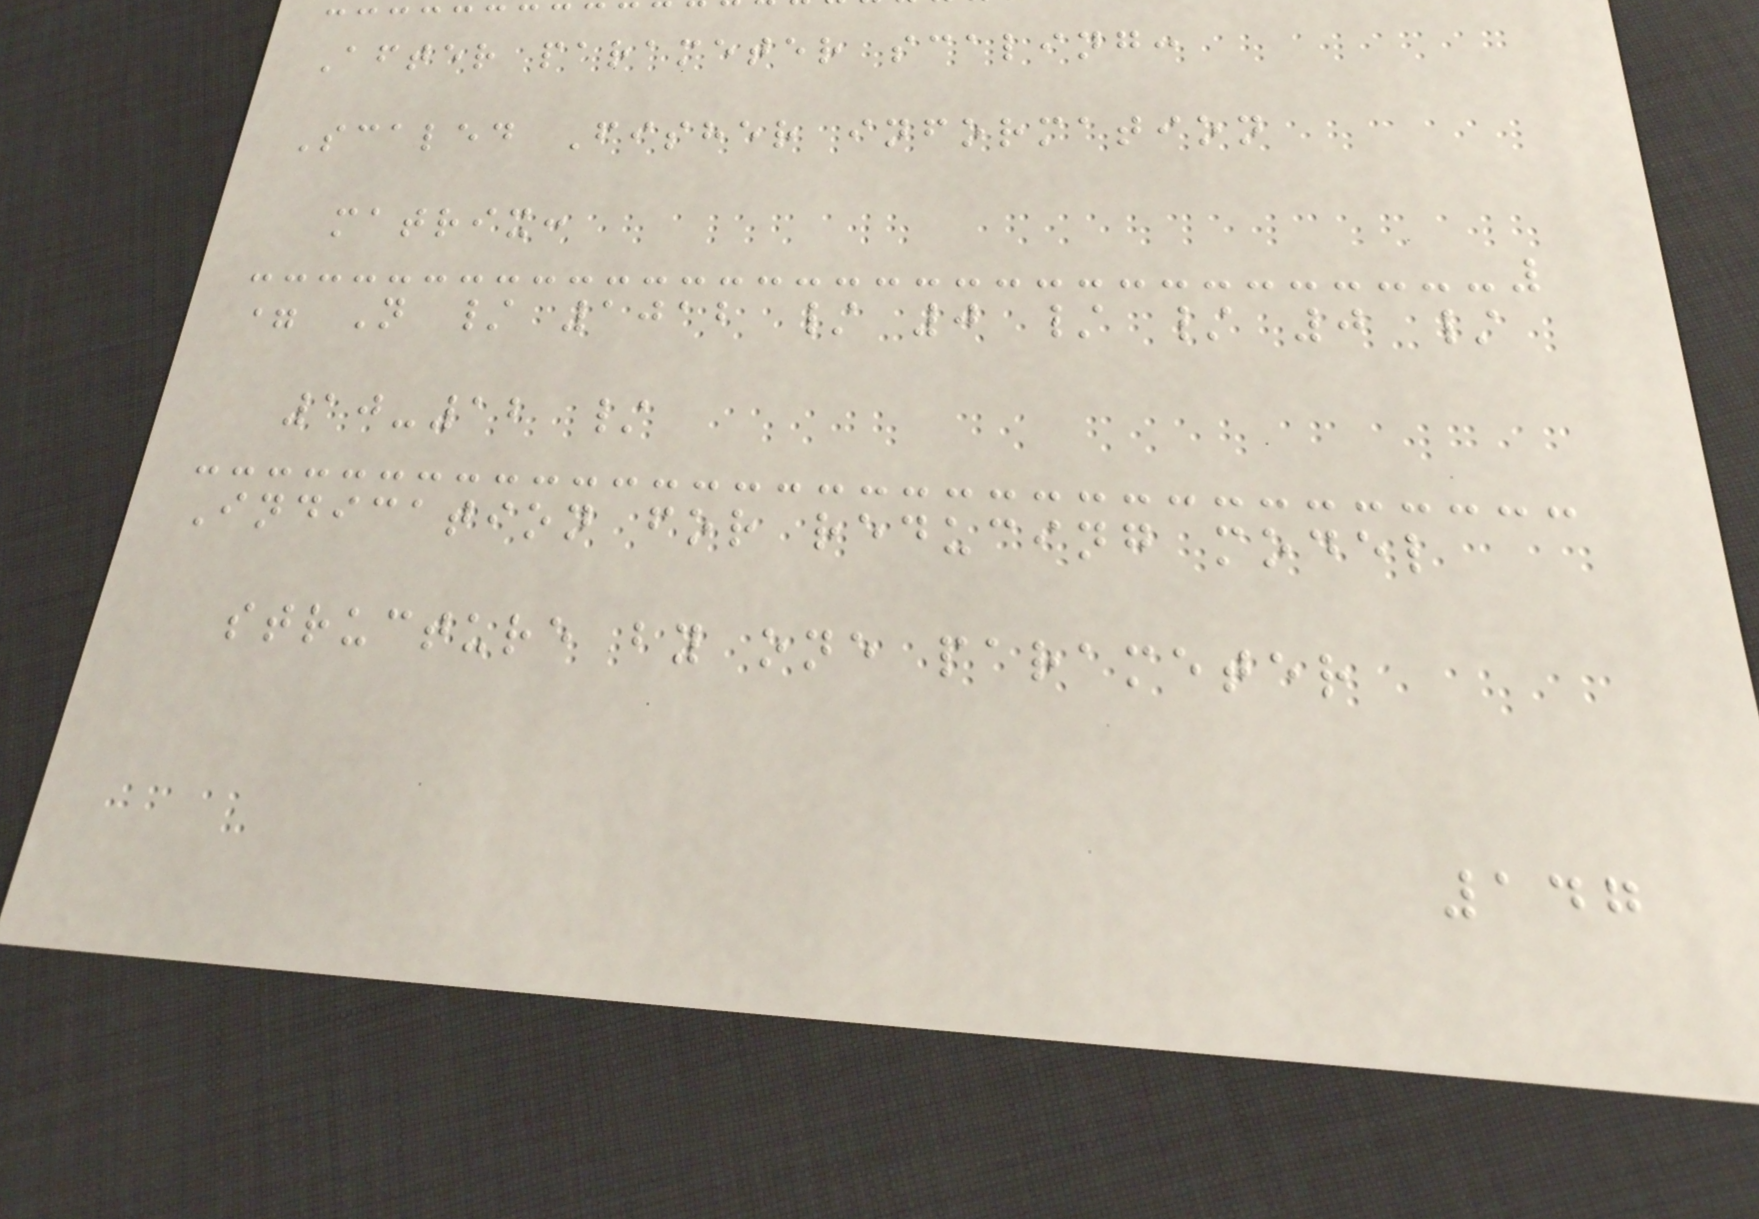After parameter scaling:
Scaled Fisher information
matrix:
= N / 1012 / 0 / / 0 /
10-12 /
Indication for reducing model
structure by one parameter
147
